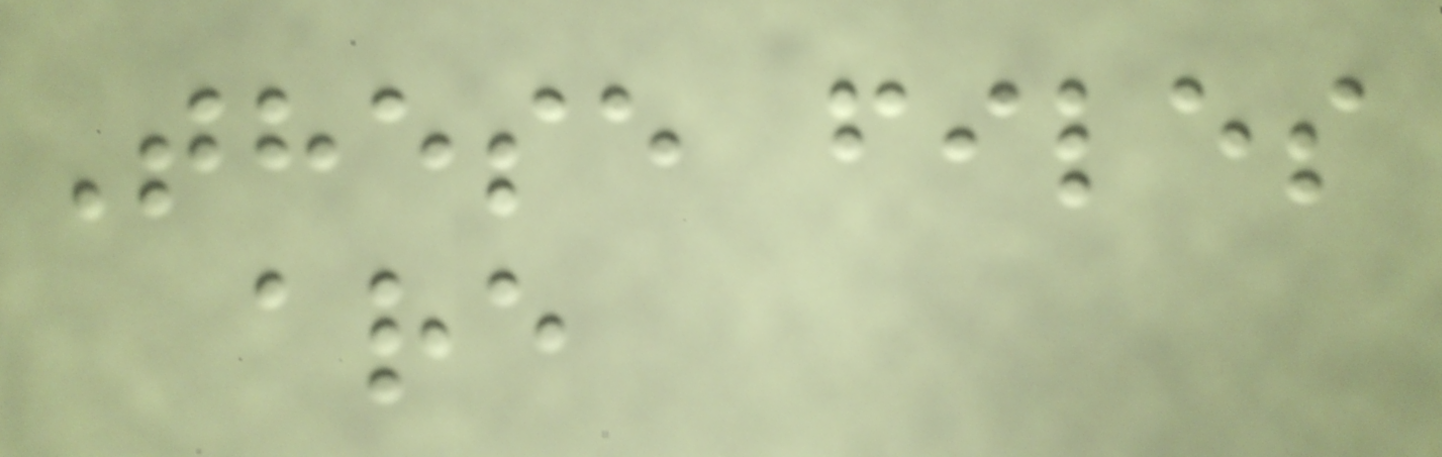These files
are
